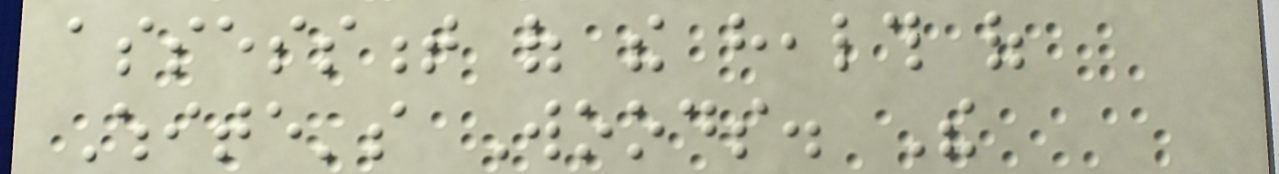assessment of the health of
White's Woods. The
